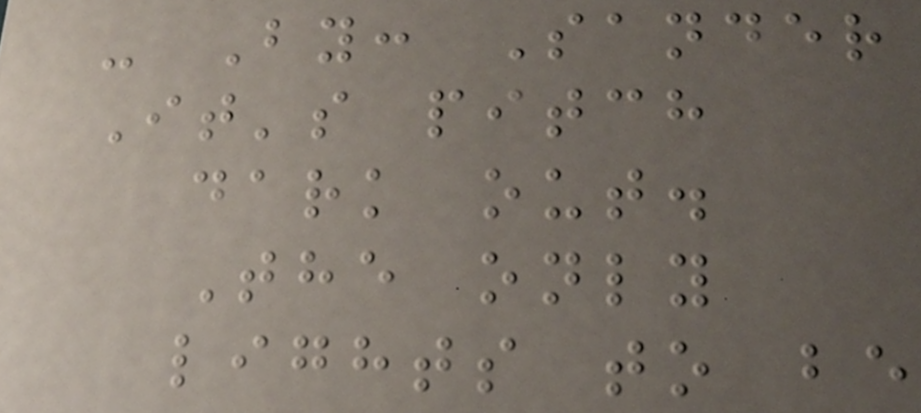- By: Sander
It's pitch
dark out.
The only
lights to be
